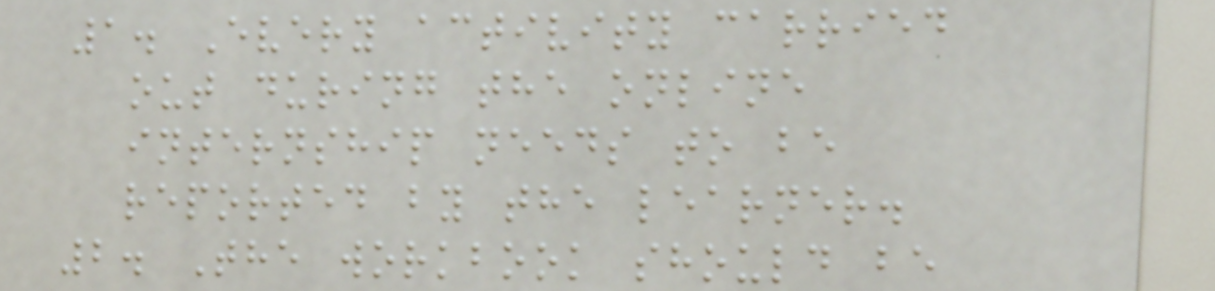1. Every activity carried
out during the online
internship needs to be
reported by the learner.
2. The workbook should be
